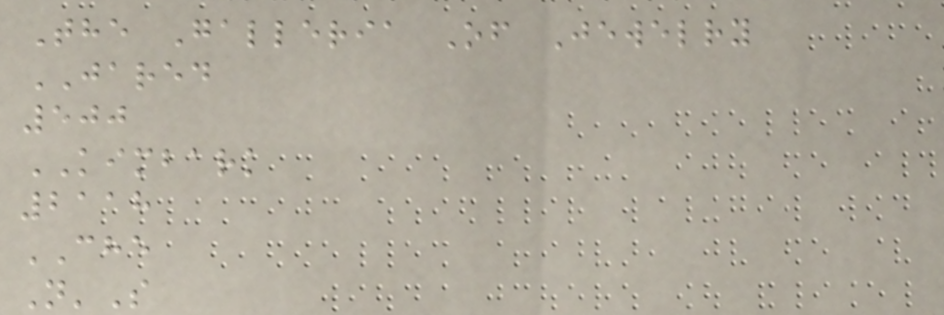The Galleria Of Jewelry
JARED
500
KIMBARK
2118
CHE
N'S
